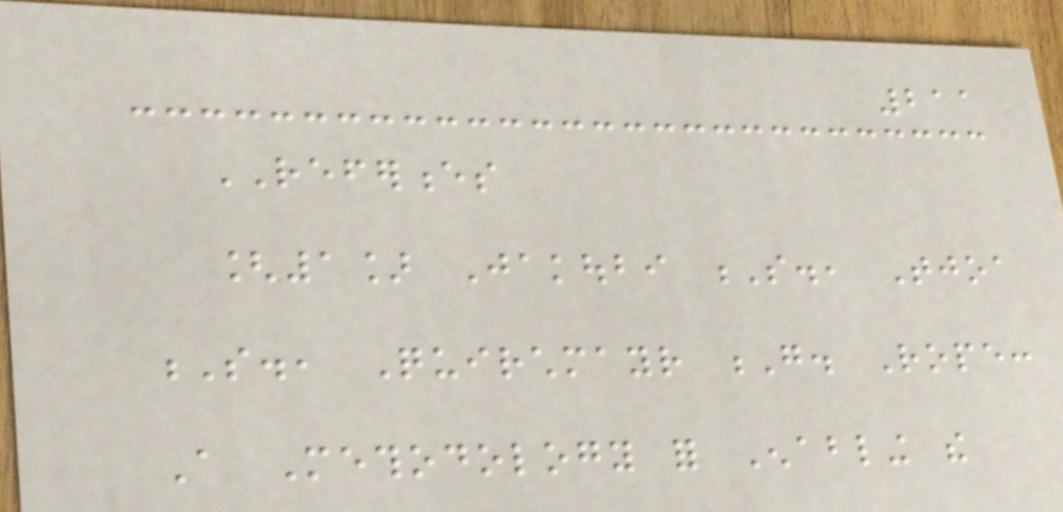211
REFERENCES
[1] Jakoubi S., Tjoa
S., Quirchmayr G. Rope:
A Methodology for Enabling the
